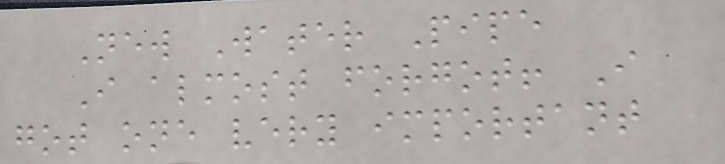New Water Pipe
I almost forgot! I
got one very important
